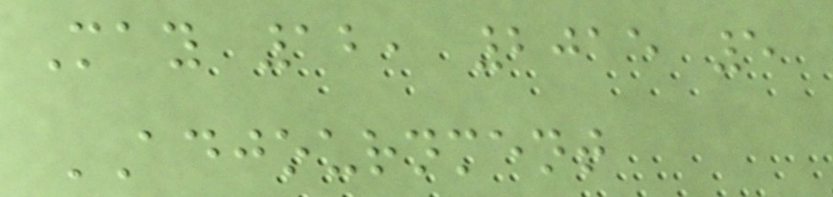May 12, 2015 5
ADJOURNMENT
